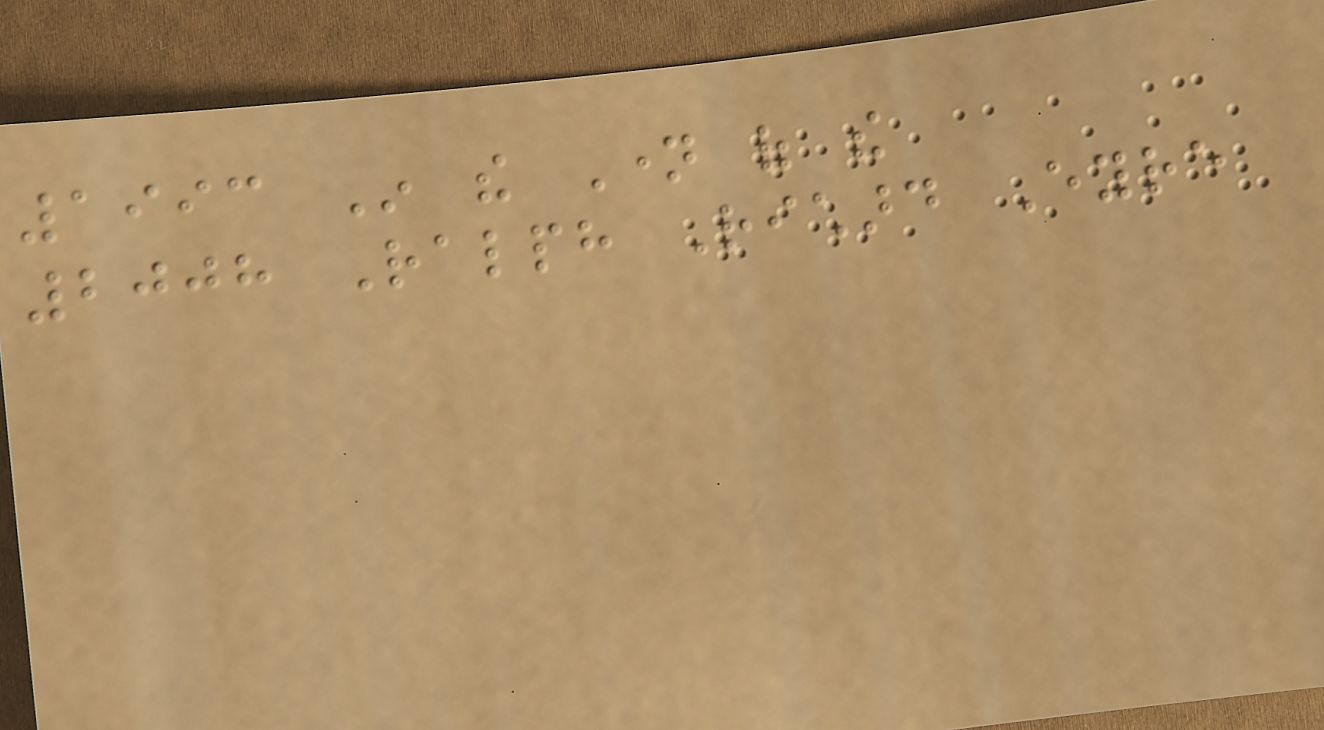1993 In the Name of the
2008 Ralph Richard Eyre
